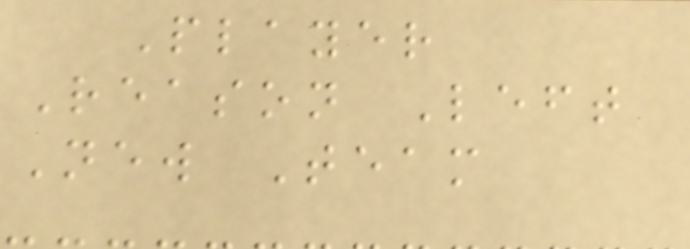Player
Reason Left
New Team
